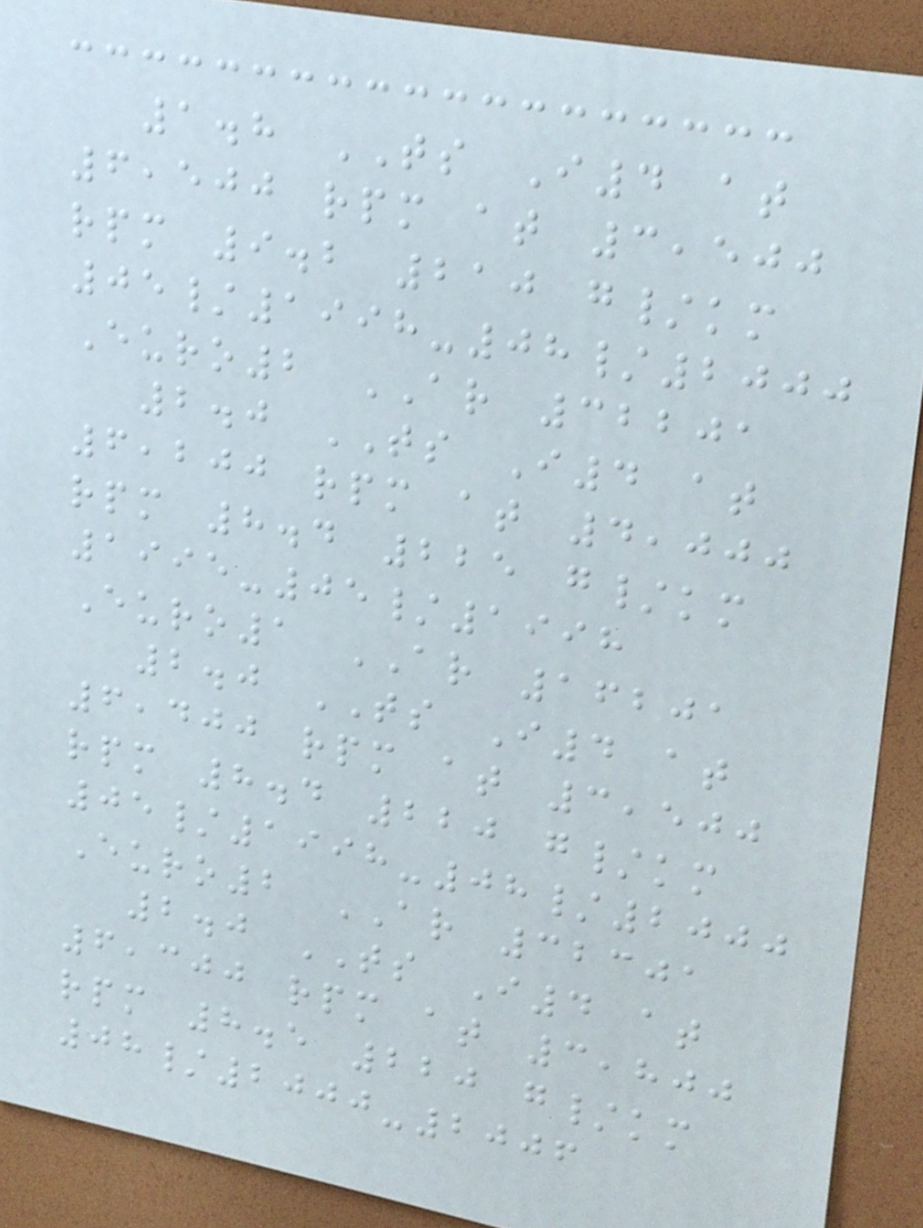1.8 TS I4 at
6,500 rpm at 3,500
rpm 9.2 210 g/km
05/1998-08/2000
Euro2 AR 32201
2.0 TS I4 at
6,200 rpm at 4,000
rpm 8.4 225 g/km
1995-05/1998
Euro1 AR 16201
2.0 TS I4 at
6,400 rpm at 3,500
rpm 8.4 220 g/km
05/1998-08/2000
Euro2 AR 32301
2.0 TS I4 at
6,300 rpm at 3,800
rpm 8.5 220 g/km
08/2000-2006
